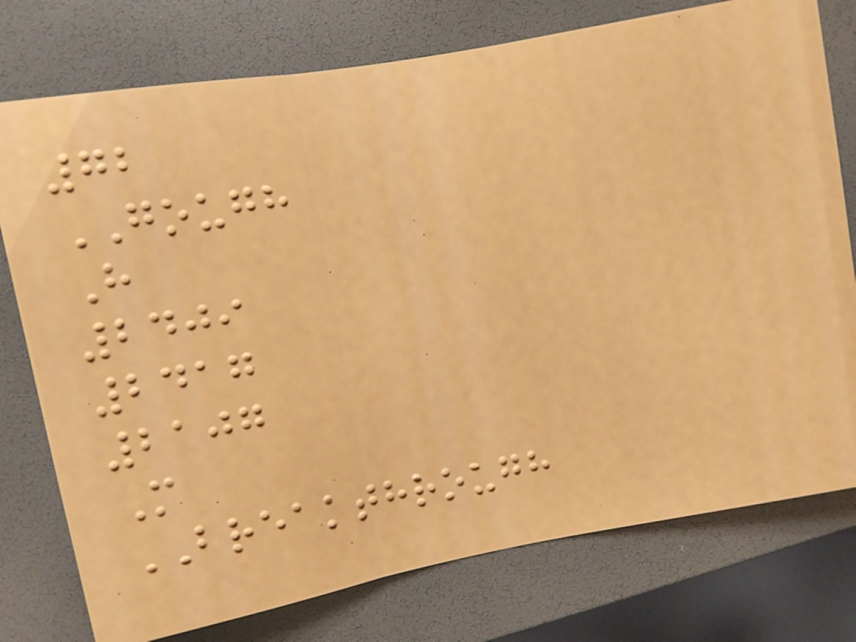72
GOUGH
H
2409
2417
2107
M
BREAKTHROUGH
